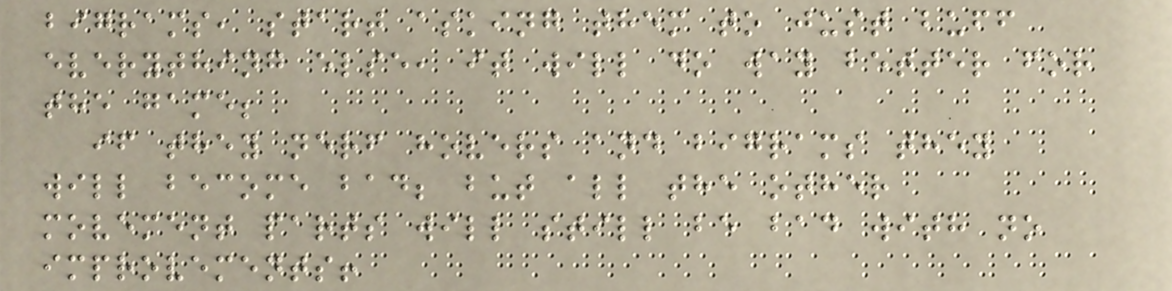bigrams, start asking them to just buff
everything else, it will do way better for
the game;
if they nerf hovers and bigrams they
will become bad; but all the other
movement parts will still be bad with no
improvements!
